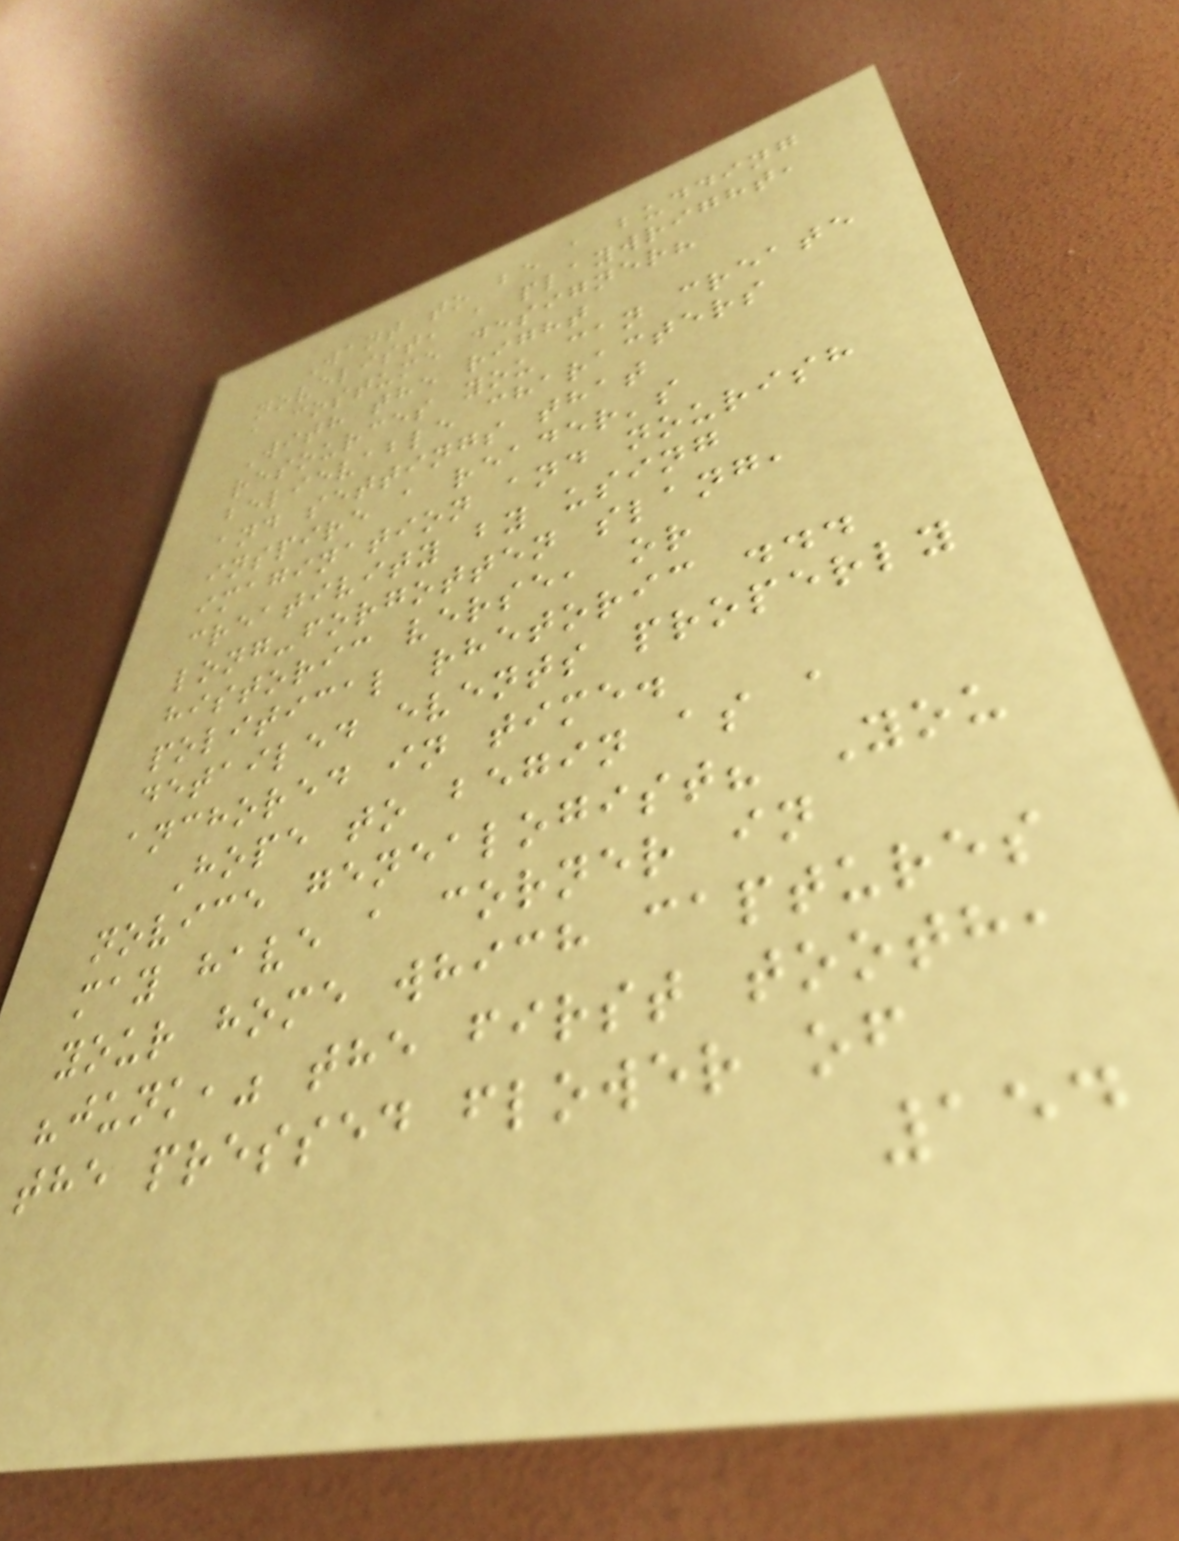Want to be a budding
novelist, a playwright,
a costume designer?
With the right
resources you can create
believable characters
and settings that
inspire a reader's
imagination and nourish
creativity by using
long-forgotten slang,
historic verse, or
political rhetoric ...
detailed events properly
anchored in time.
Hope to begin as a
novice genealogist? You
may have a corner in
your home which captures
"junk," the first tooth,
the pressed flower of
154
